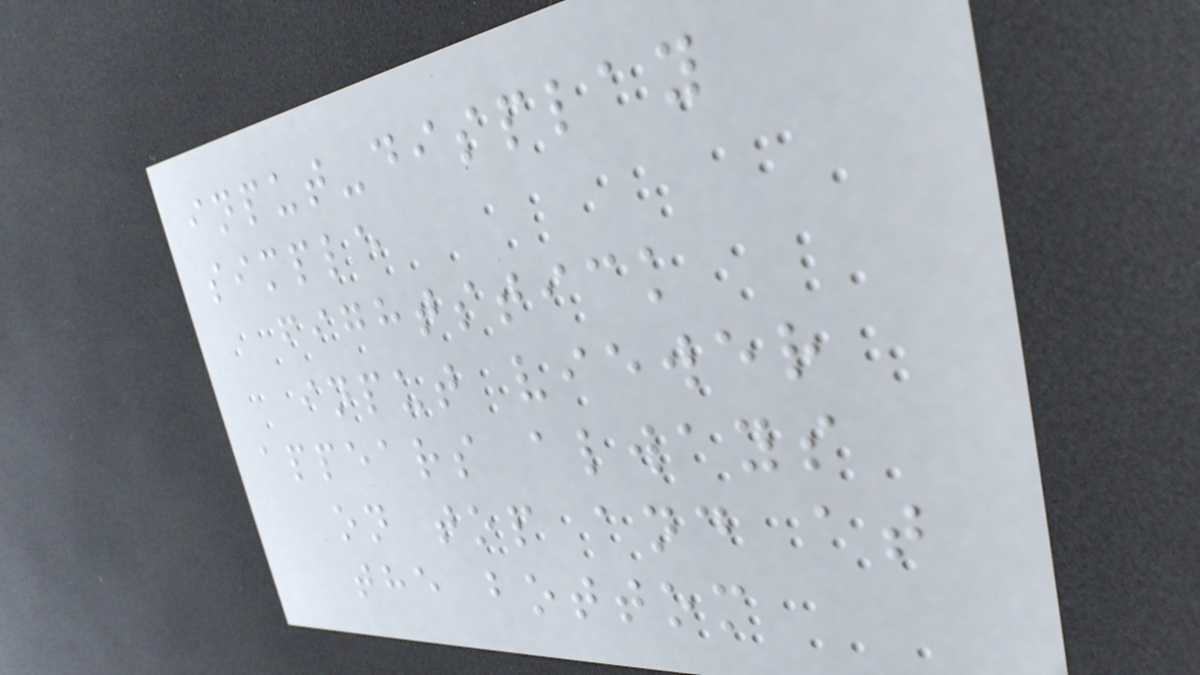input-display
simple
fightstick
input viewer
appears always
on top and at
the bottom
